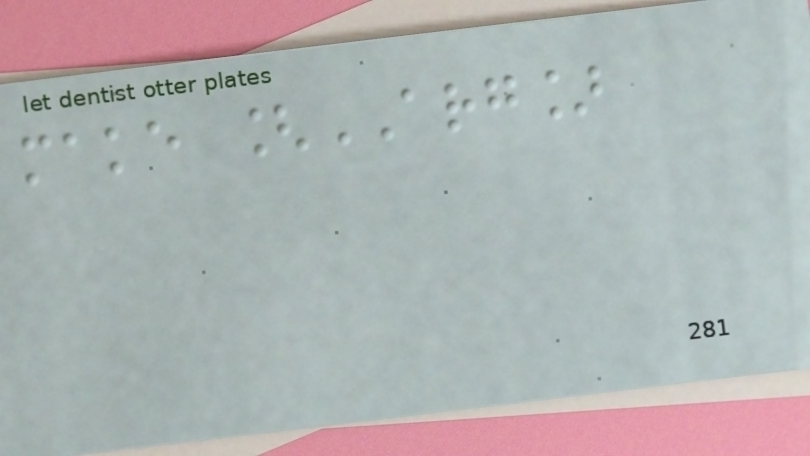make [ARG]
